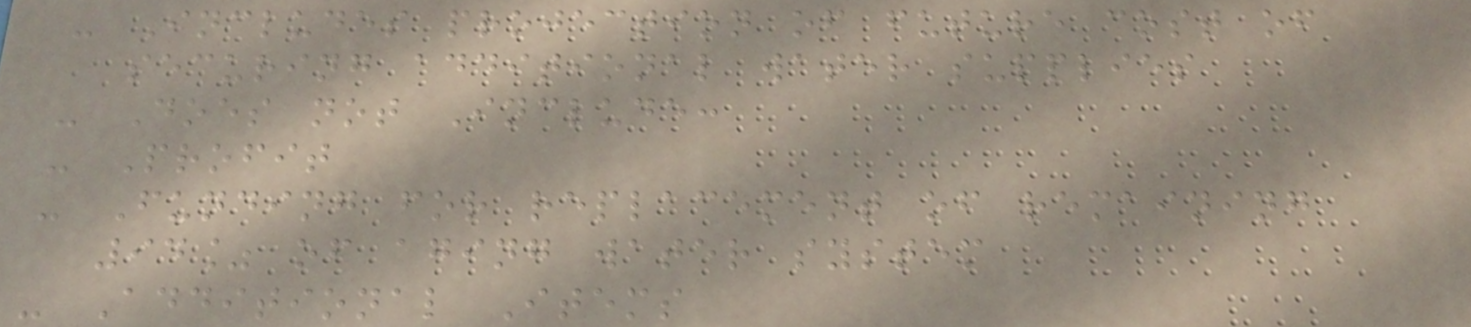- Includes projection of future cost of
securing additional water supplies
- Does not Include:
- Profit
- Funding for replacement of remaining
94% of aging water system
- Additional Items
